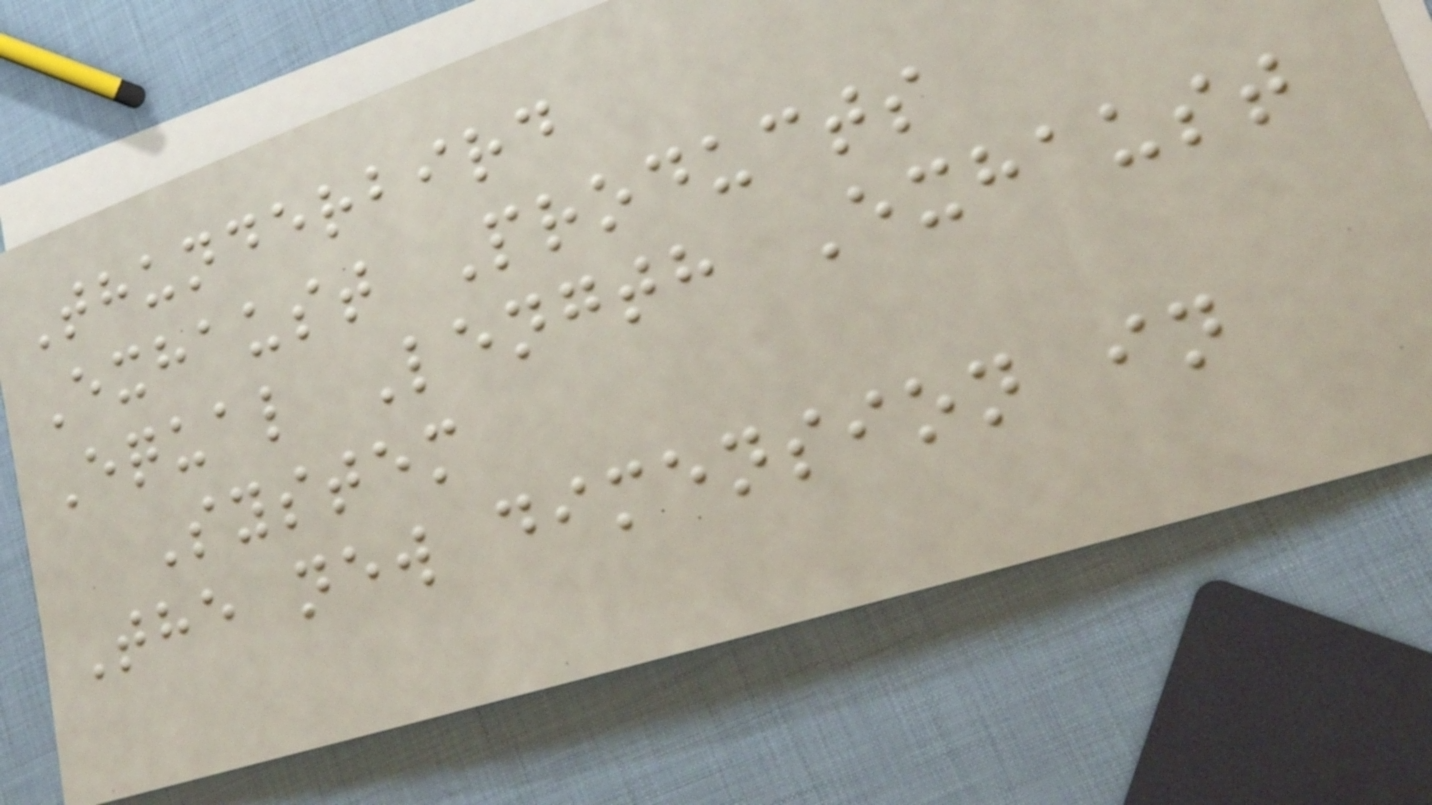Thunderbird
Exhaust Products
Equal Length Exhaust
System
The new dimension in
